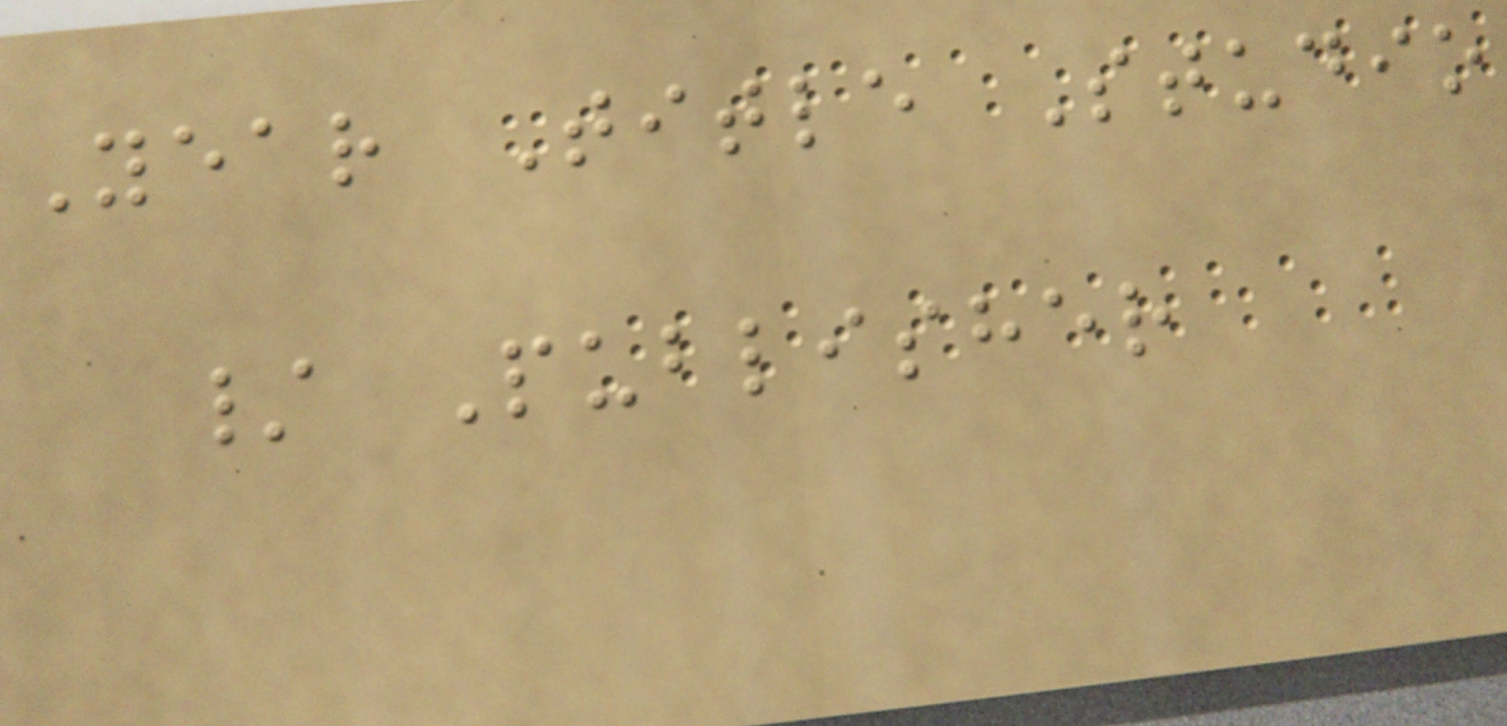Year Title Studio
/ Publisher
